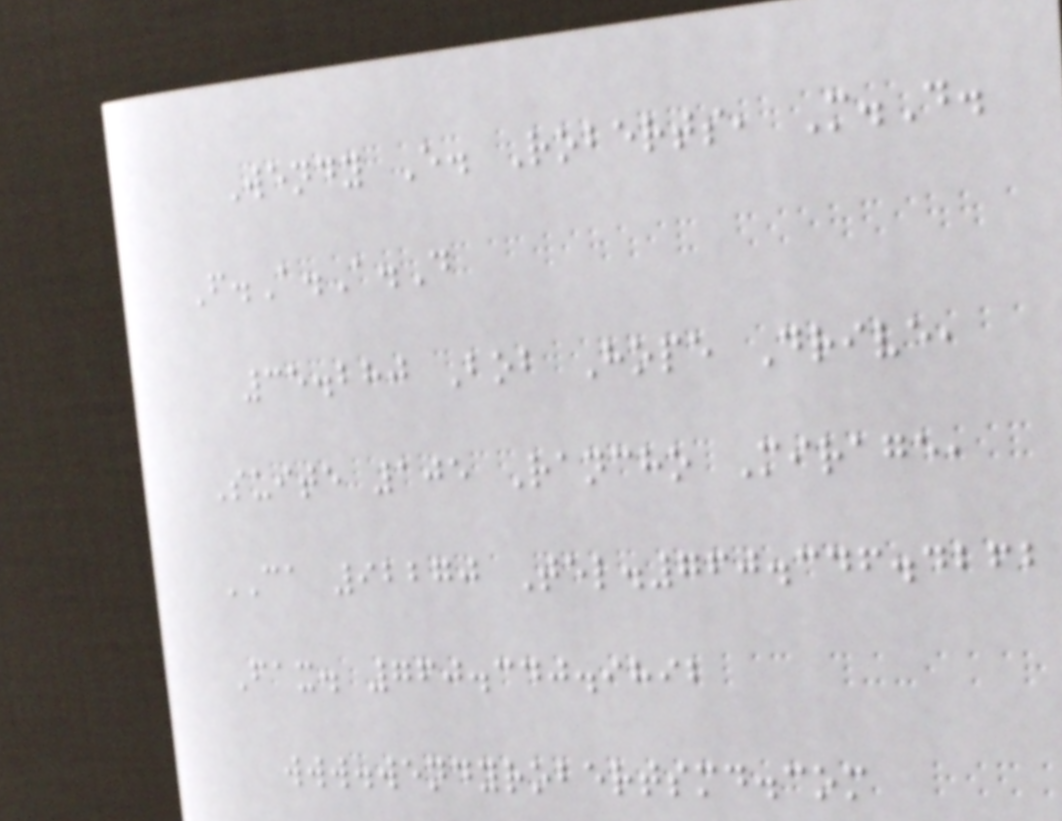Wendy E. Roberts, M.D.
F.A.A.D
35.280 Bob Hope Drive,
Suite 105 Rancho Mirage,
CA 92270 Tel.760.346.4262
Fax. 760.340.9892
www.wendyrobertsmd.com
